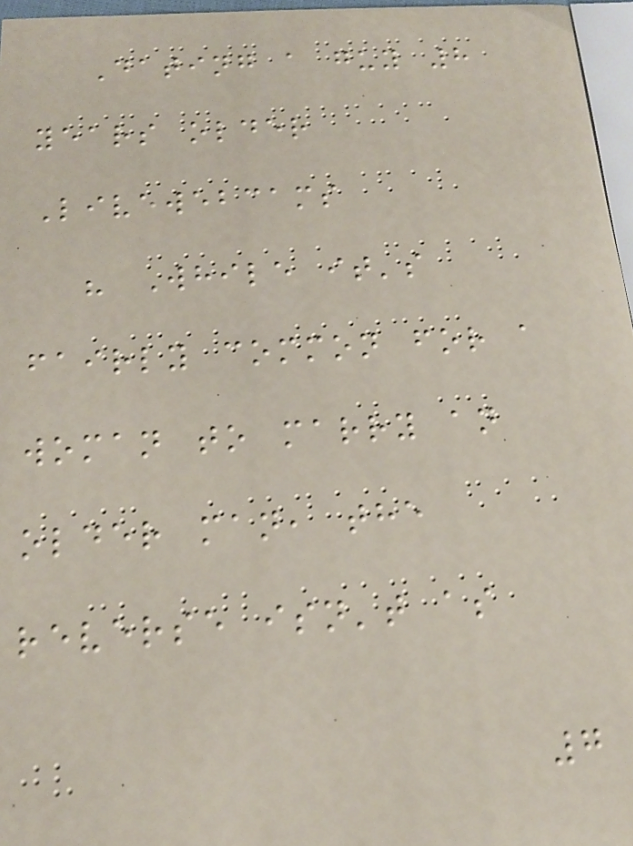Dating a guy 8
years older
Livewebcams
" While it's
fairly common for a
woman to marry an
older man, the
reverse isn't as
7
